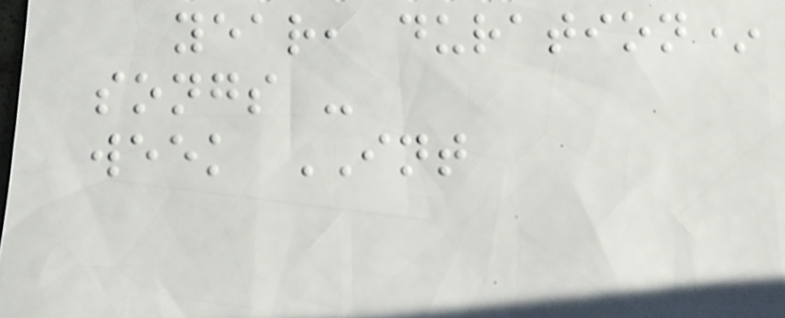year, duration*
songs -
week INT
